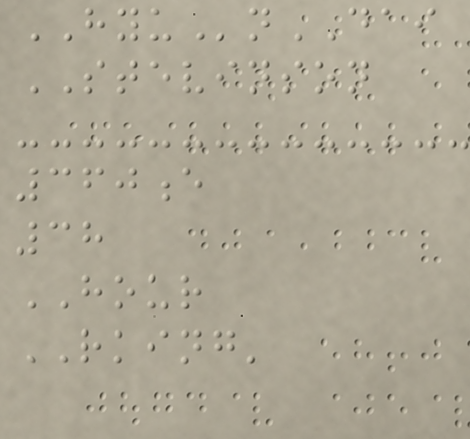HYUnDAI
STEVINSON
360e
38
HOUR
RKING'
